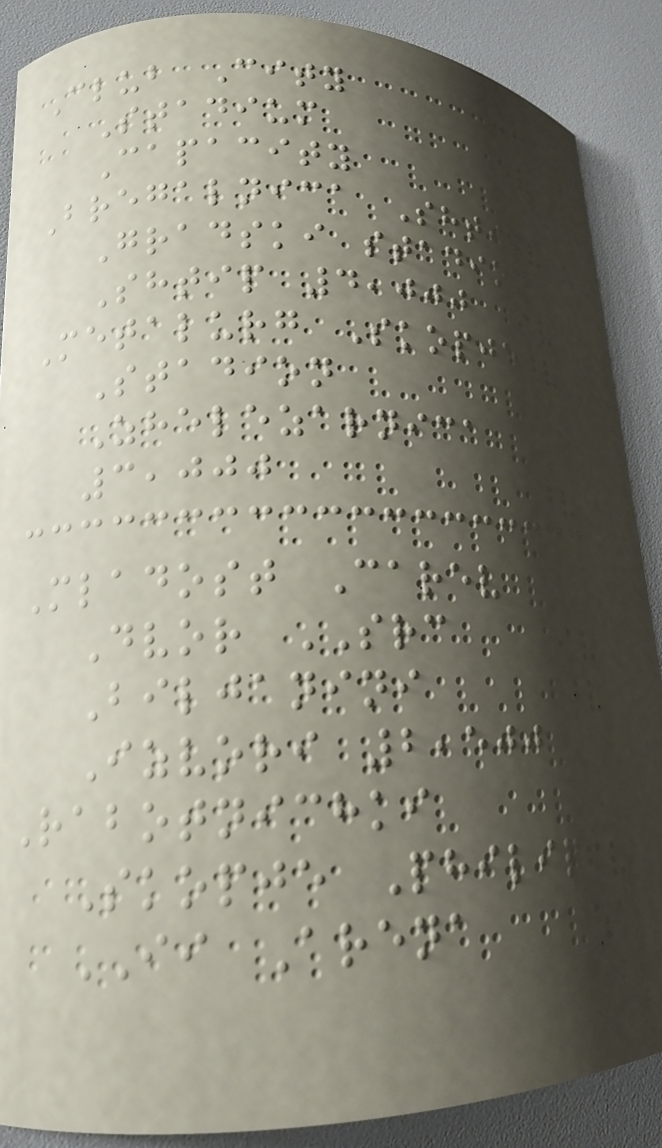Club City
Stadium
Capacity
Bregalnica Shtip
Gradski stadion
Shtip 4,000
Metalurg Skopje
Stadion
Zhelezarnica
3,000
Mladost Carev
Dvor SRC
Biljanini
Izvori 2,500
Rabotnichki
Skopje Philip
II Arena
